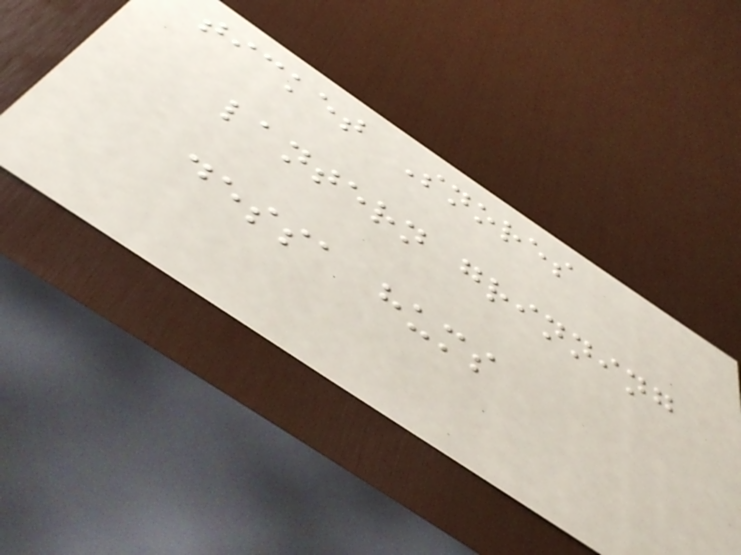ticket Snores
lantern grinning
dessa hums
